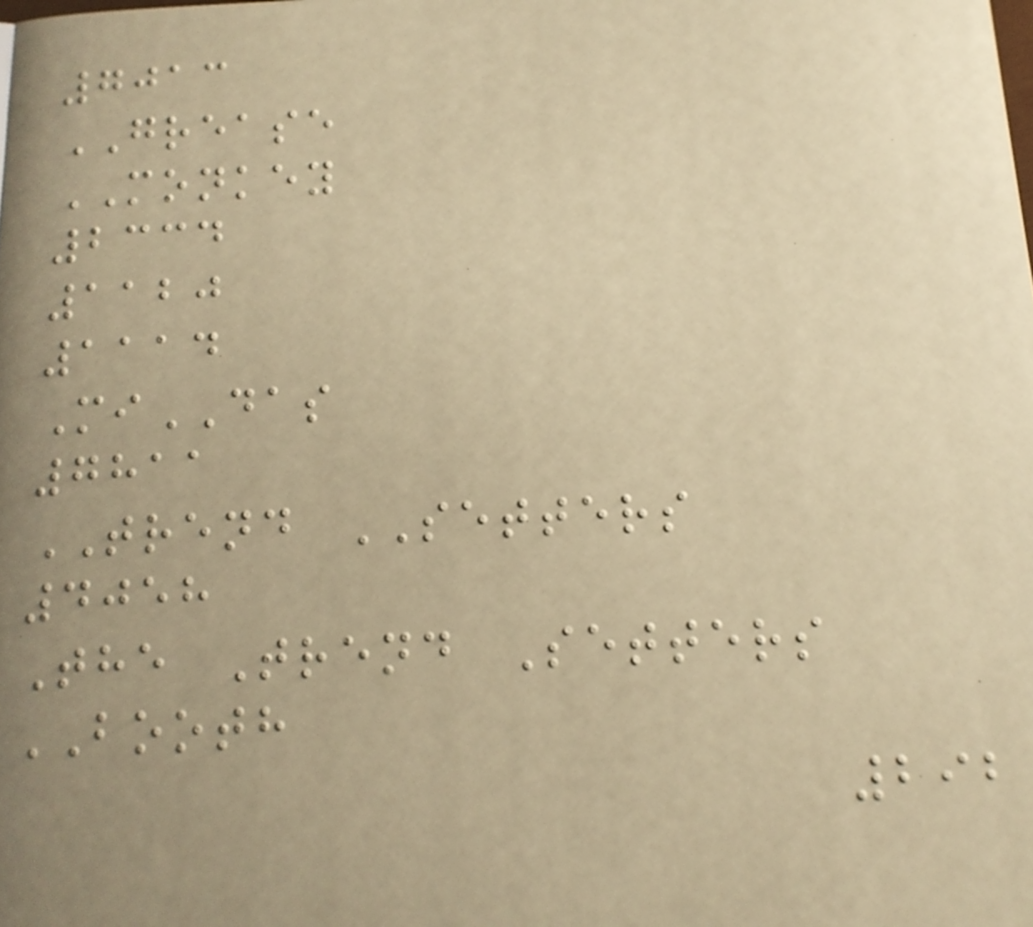7013
GREASE
MONKEY
2334
1120
1114
MiDAS
7811
TREND SETTERS
4058
The Trend Setters
BOOTH
292
